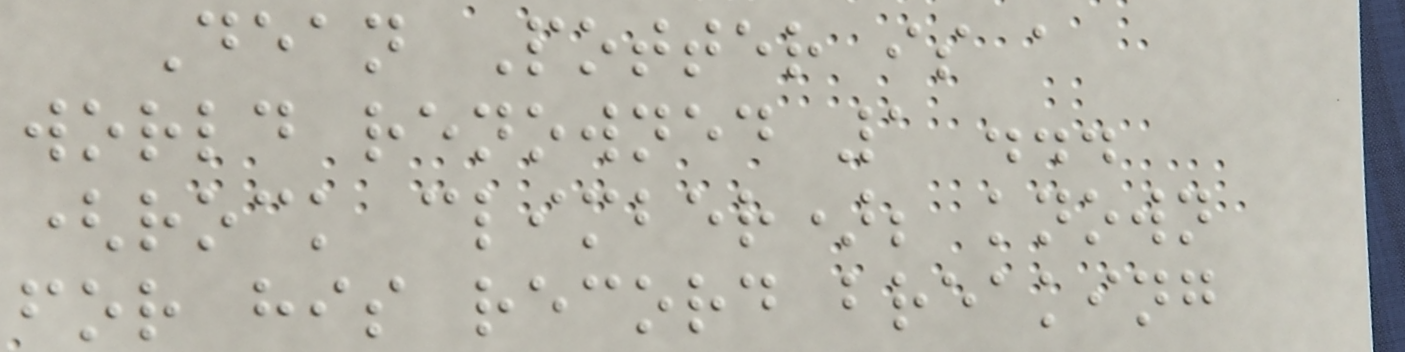Dean Potter is a
world renowned 1 ...
(rock climber); known
for his record breaking
